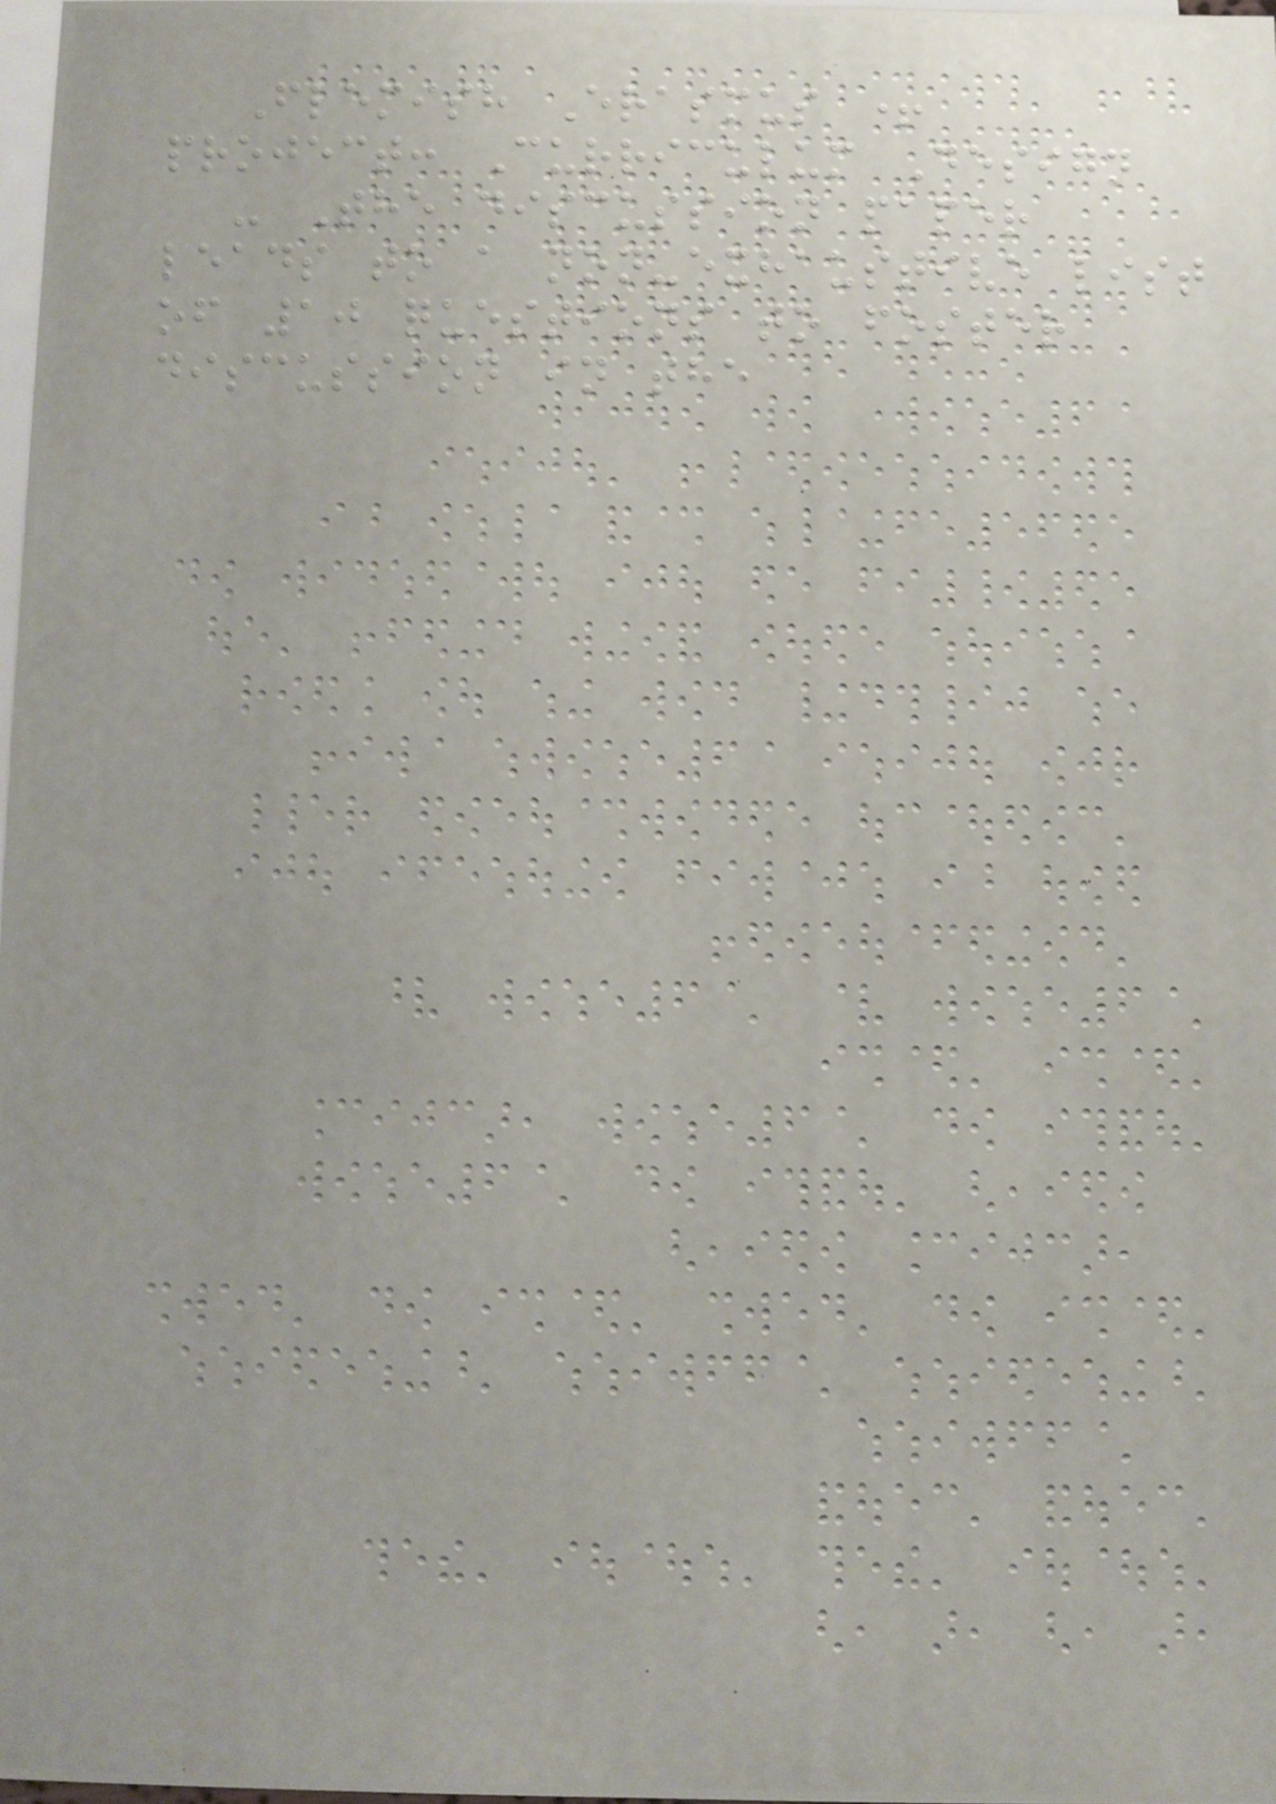Flemish Erasmus +
project: Curriculum Design
- The discussion paper
leads to a non-exhaustive list
of 10 questions to foster
discussion in the
